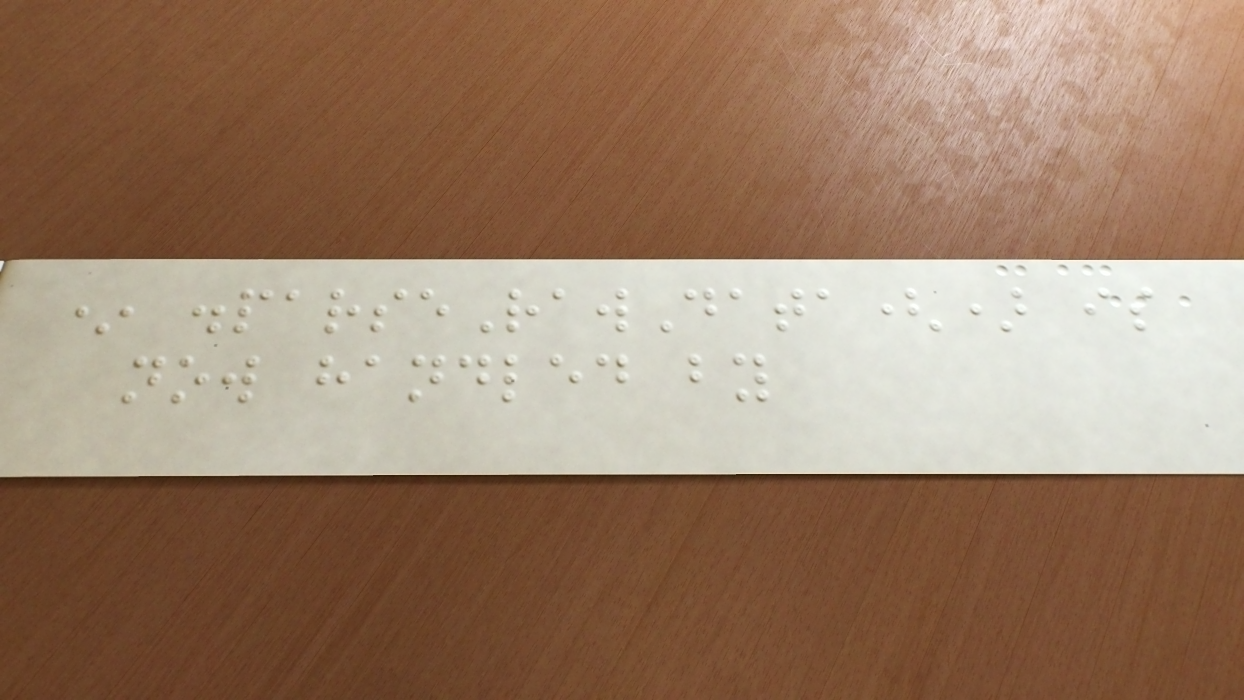* .parseRawData() is
now handled by
